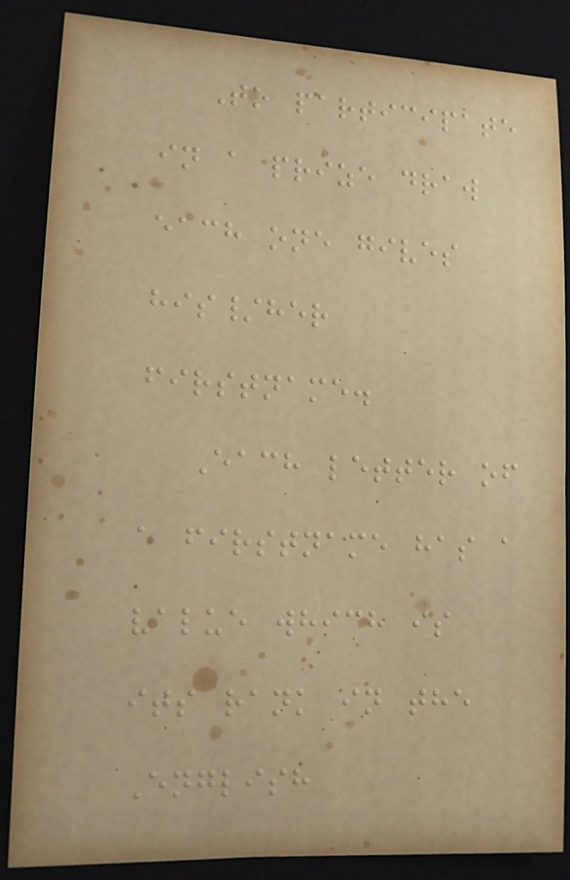To participate
in a prize draw
each one gives
his/her
firstname.
Each letter of
a firstname has a
value which is
its rank in the
English
